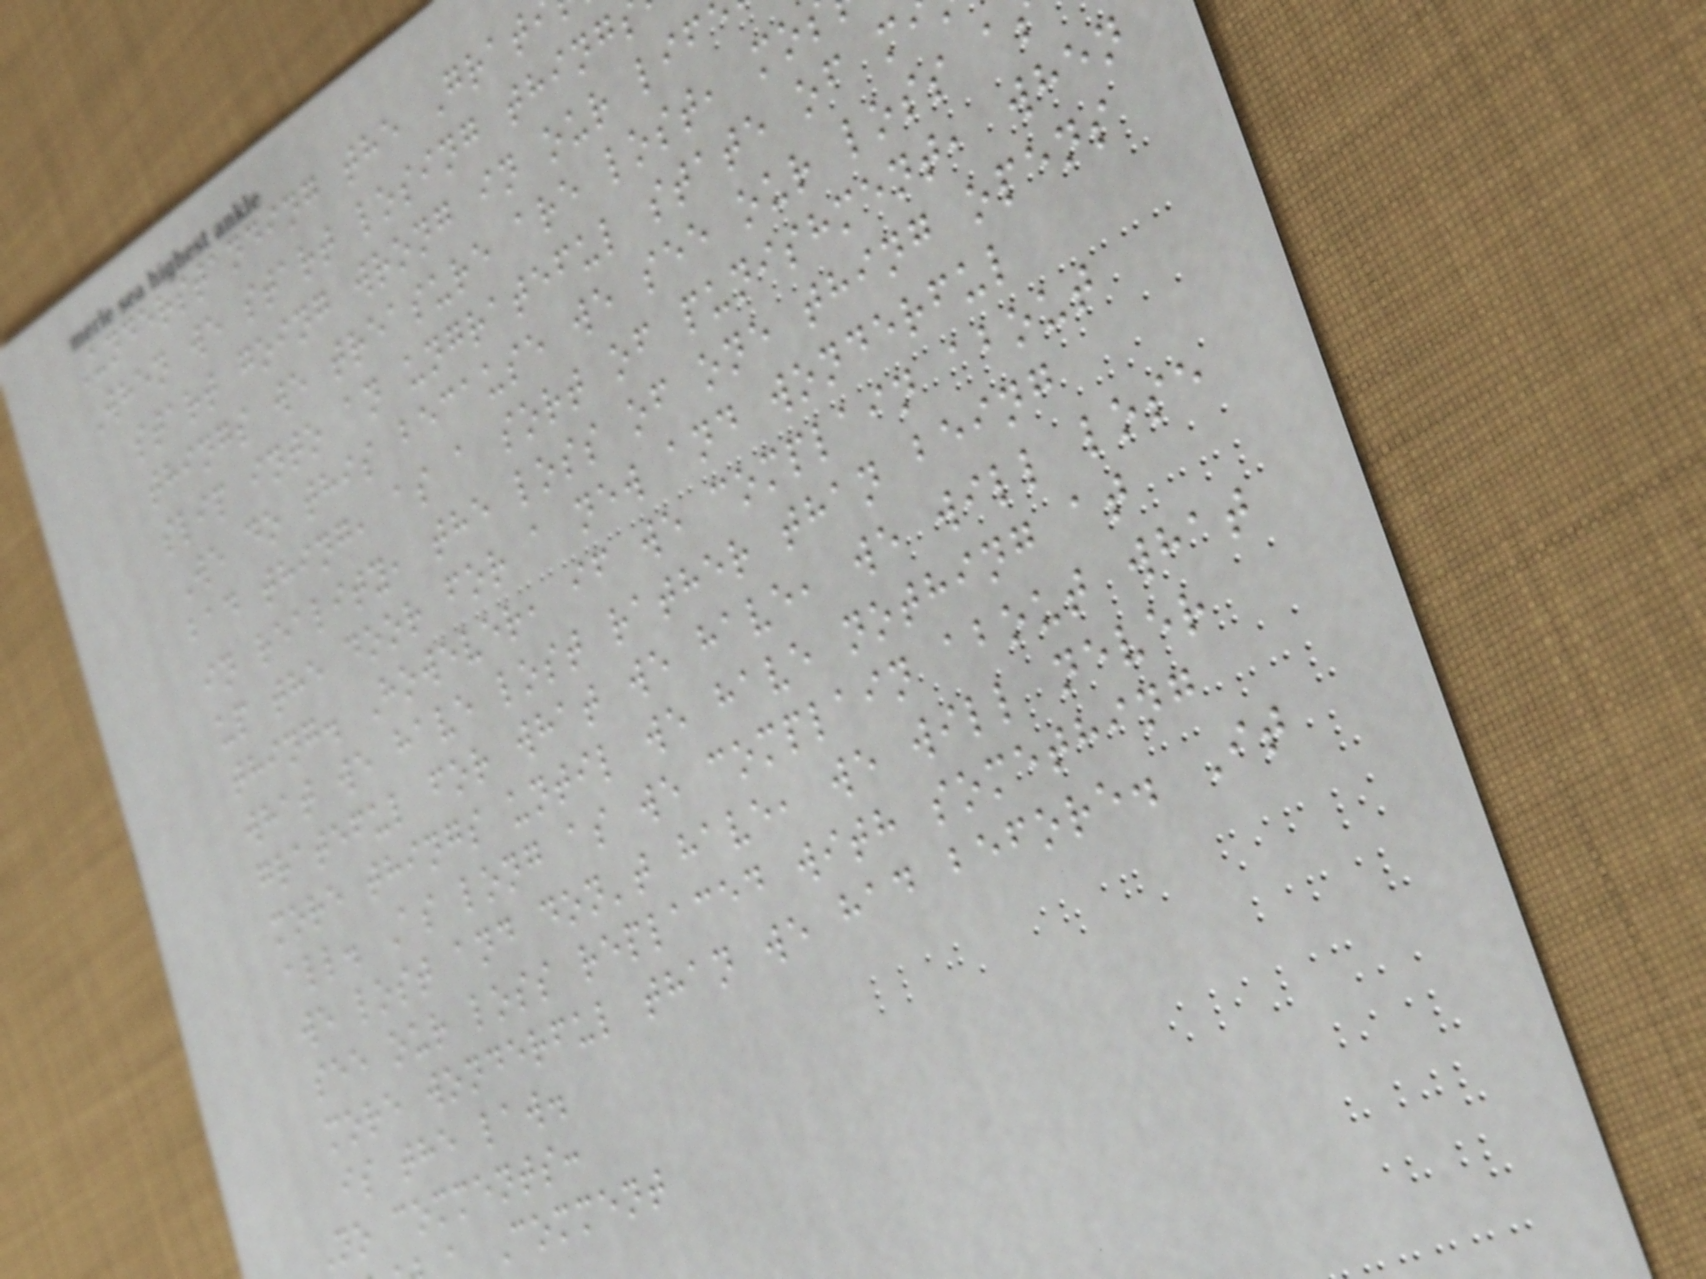Understanding the Grat
When we start losing thing
start going wrong in our lif
things we treasure are lost, mo
slip into an ungrateful state of m
We do this because we see our loss a
bad thing, as a sort of punishment, when
in reality, the loss of one thing opens
up the door for a new and wonderful
thing. However, if we complain about
what we have lost rather than being
grateful for what we have, we will lose
more things until we have nothing at
all. As long as we complain about what
we lost and don't have, we will never
see our loss replaced with something
more wonderful than we had before. It
is the law.
No comments:
Comment
